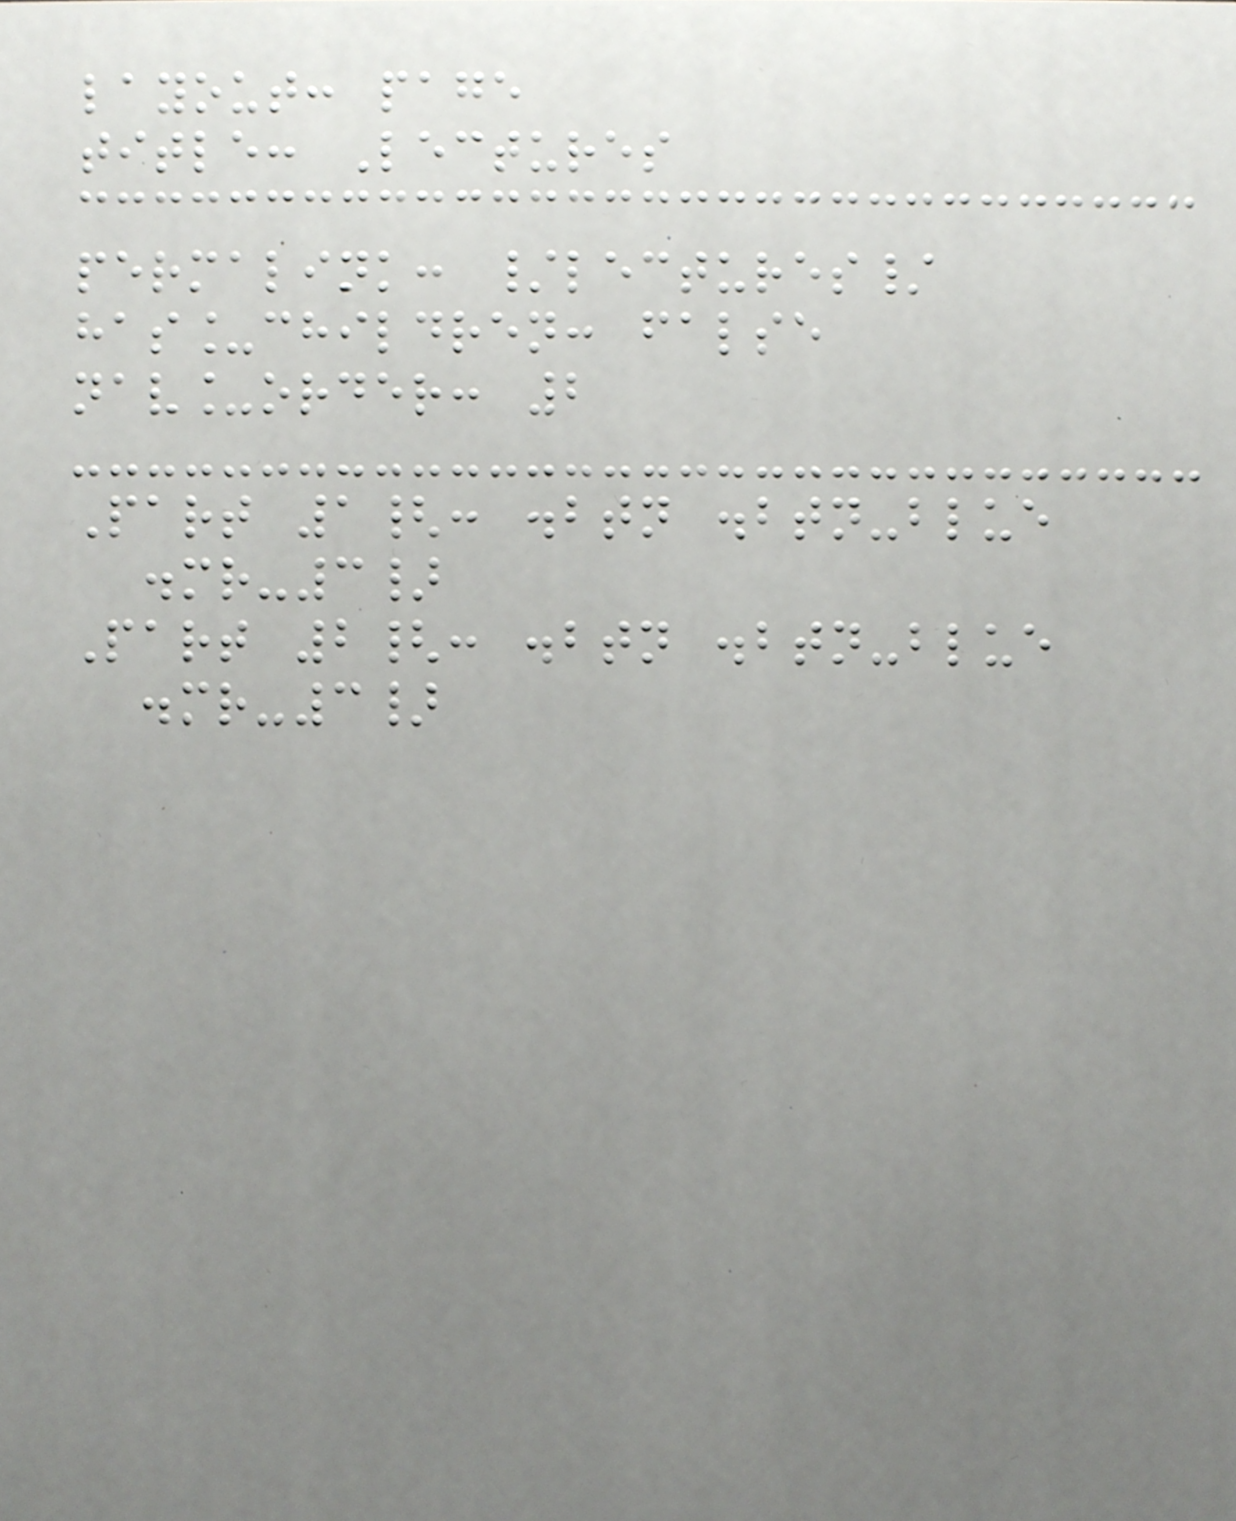layout: page
title: Lectures
permalink: /lectures/
has_children: false
nav_order: 2
Part 1{: .btn .btn-blue
.mr-3}
Part 2{: .btn .btn-blue
.mr-3}
